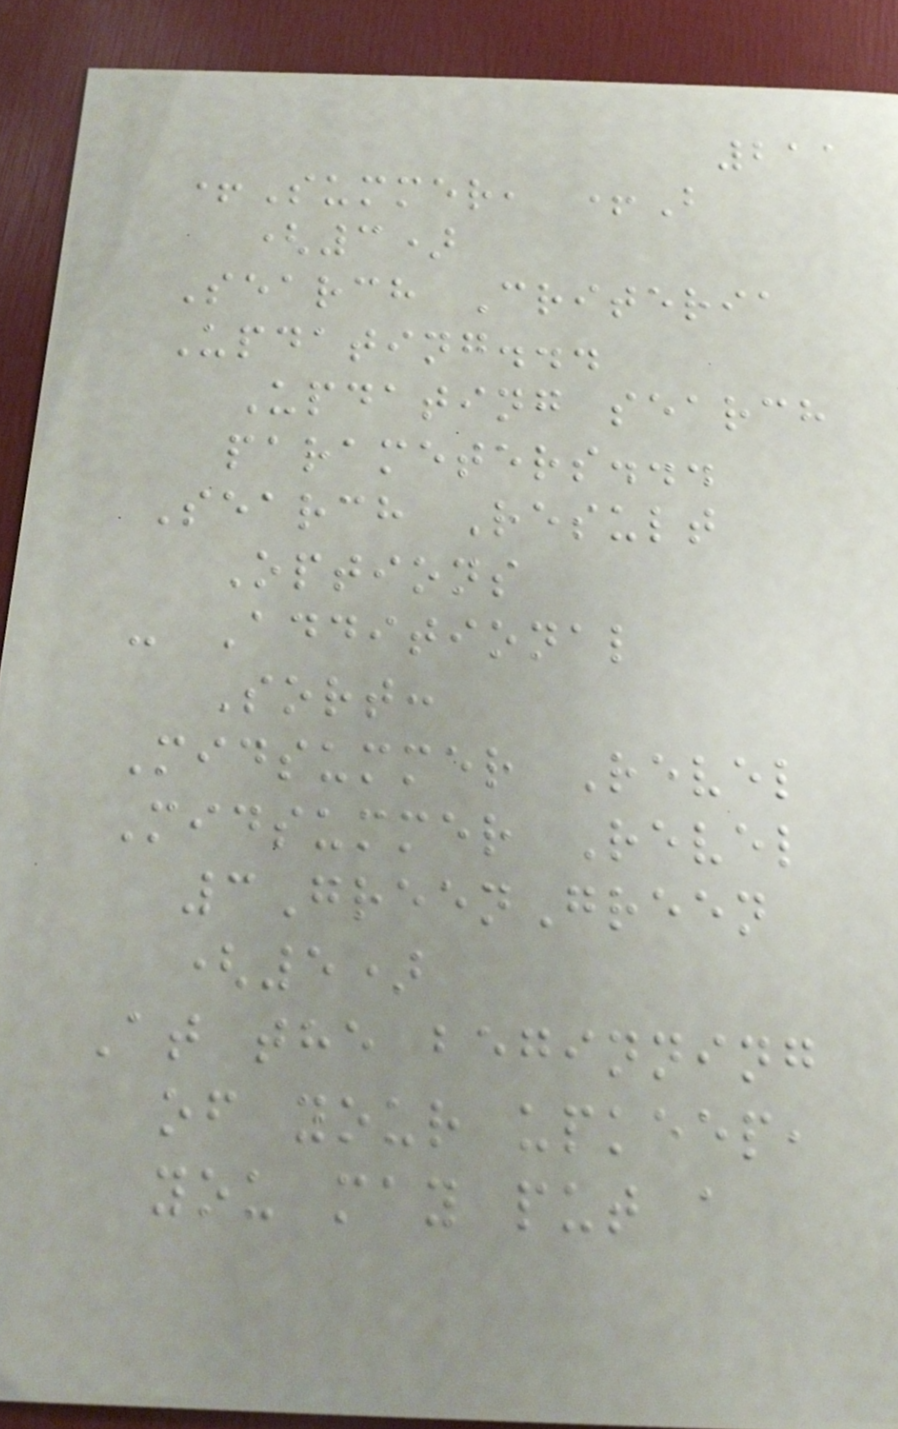211
+Summer, +B
(3)
Search Criteria
Updating...
Updating search
parameters...
Search Result
Options
- Additional
Sort:
Midsummer Revel
Midsummer Revel
3GreenGreen
(5)
At the beginning
of your upkeep,
you may put a
